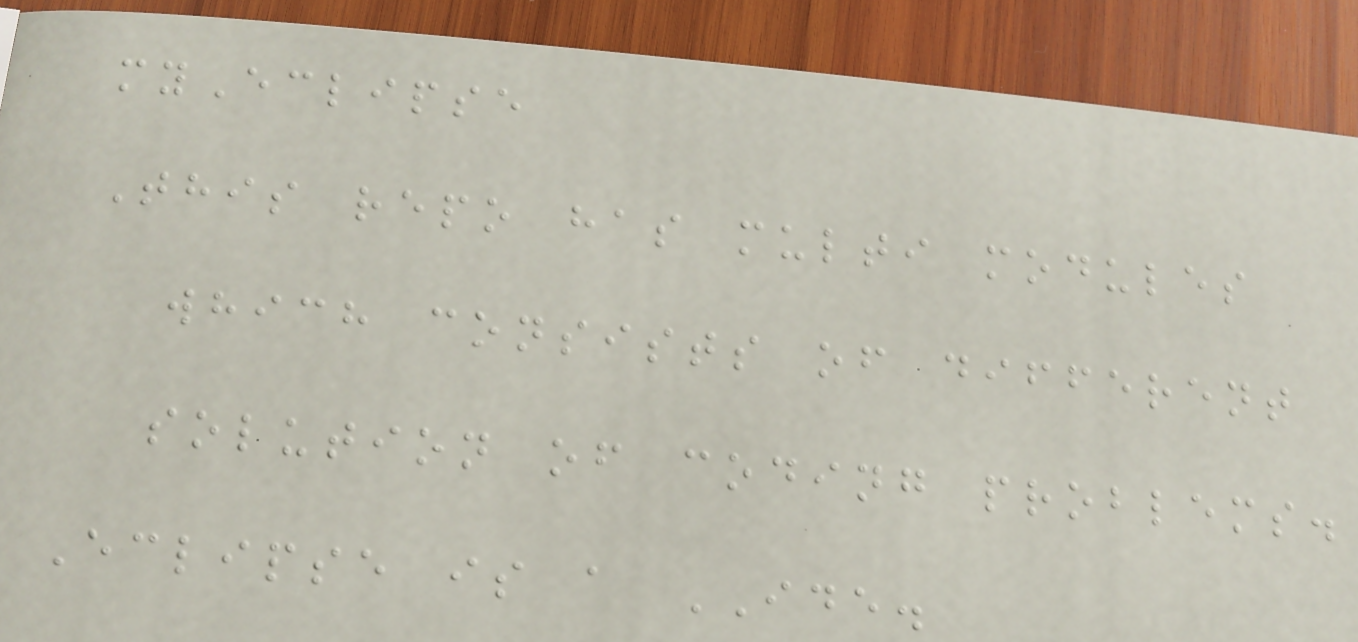myEclipse
This repo has multi modules
which consists of different
solution of coding problems.
Eclipse is a IDE.
